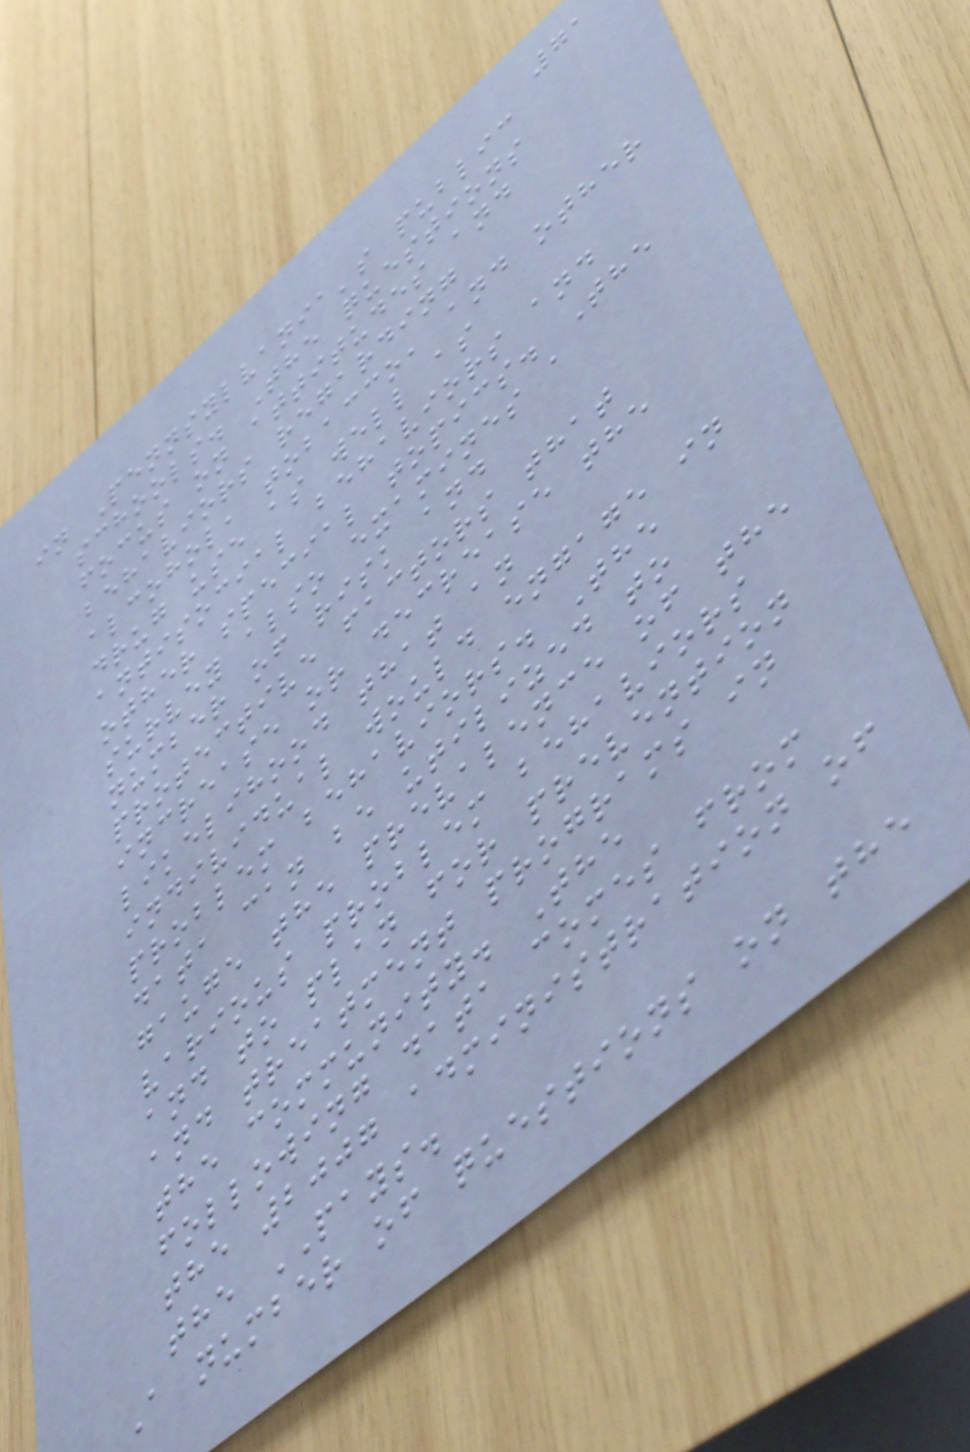71
in Pennsylvania's public
schools. The questions
focus on attitudes and
behaviors regarding
alcohol, tobacco, and other
drug use as well as
antisocial behaviors and
other special topics. The
survey also examines a
number of risk and
protective factors that
increase or decrease the
likelihood that an
individual would engage in
problem behaviors. The
data can be utilized to
gauge the prevalence of the
various problem behaviors
and to plan for prevention
and treatment programs in
the community. The
following data comes from
the 2007 administration of
the PAYS.
A number of questions on the
